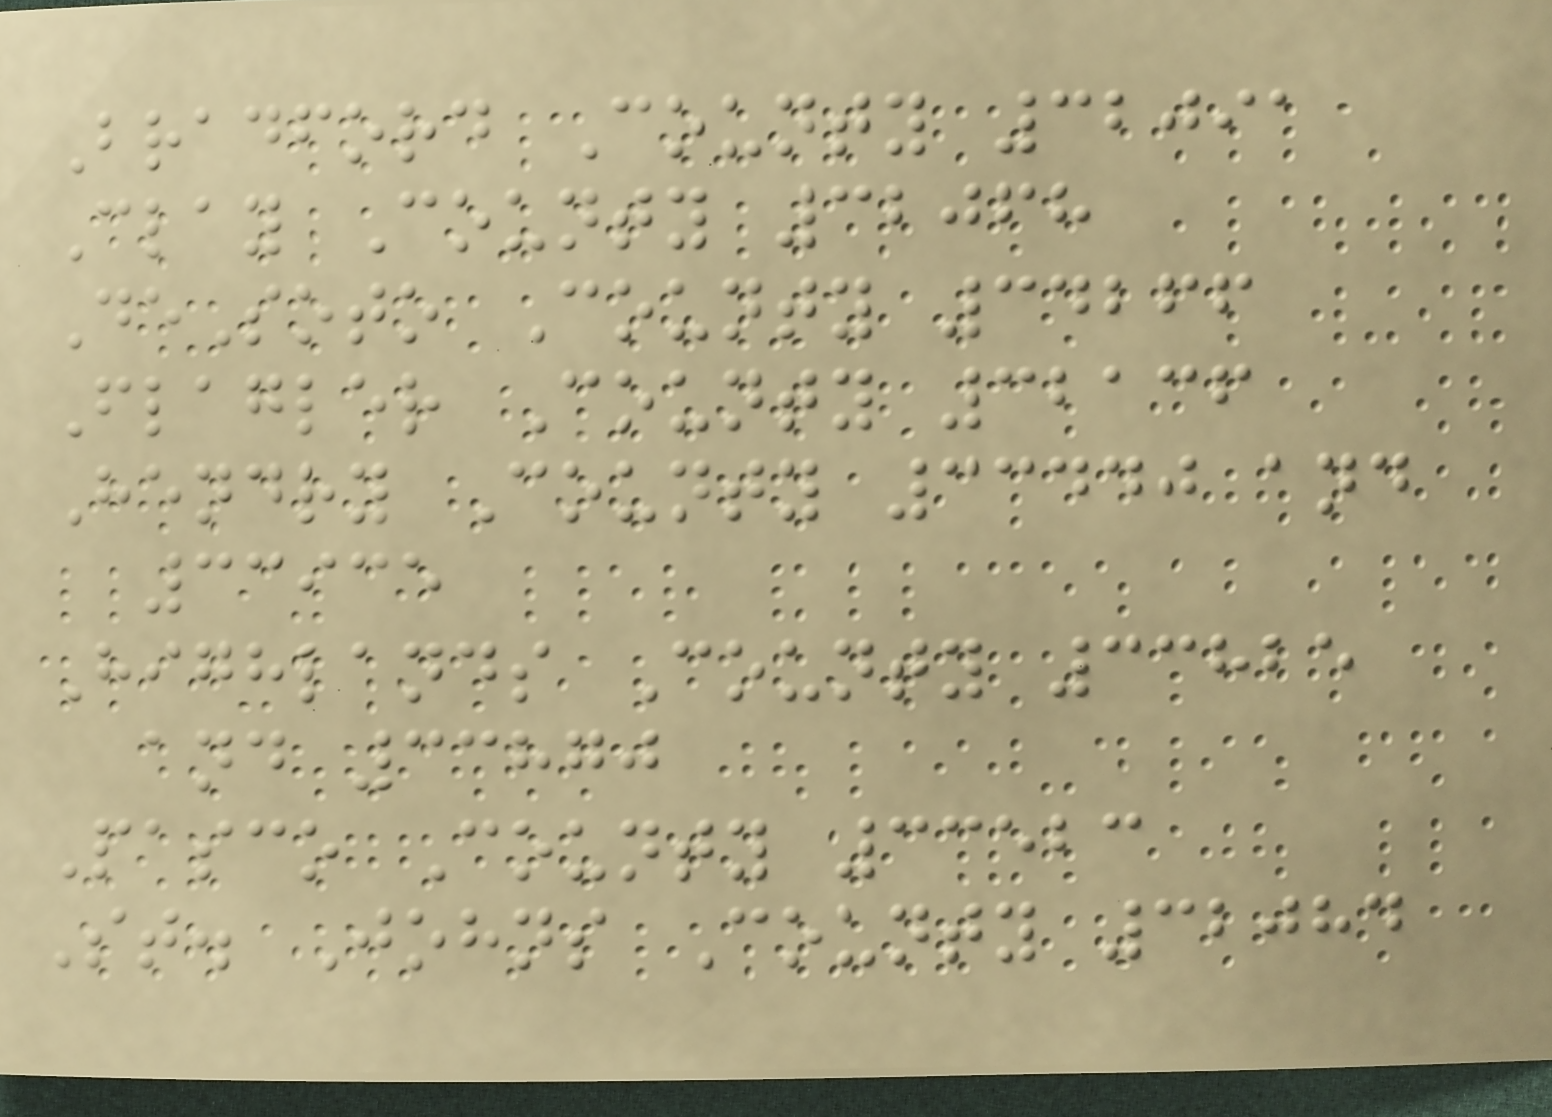Bradford County 32091
Clay County 32068
DeSoto County 34266
Flagler County 32136
Hendry County 33440 and
33935
Highlands County 33825
and 33870
Pasco County 33523
St. Johns County 32084
